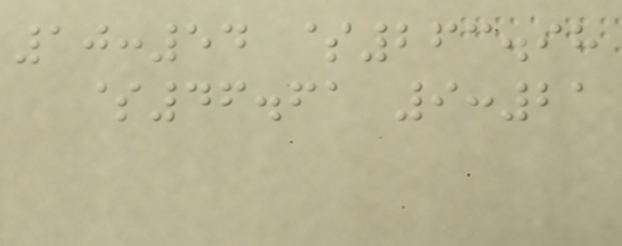10:54 $263.98
$46.61 9:21
